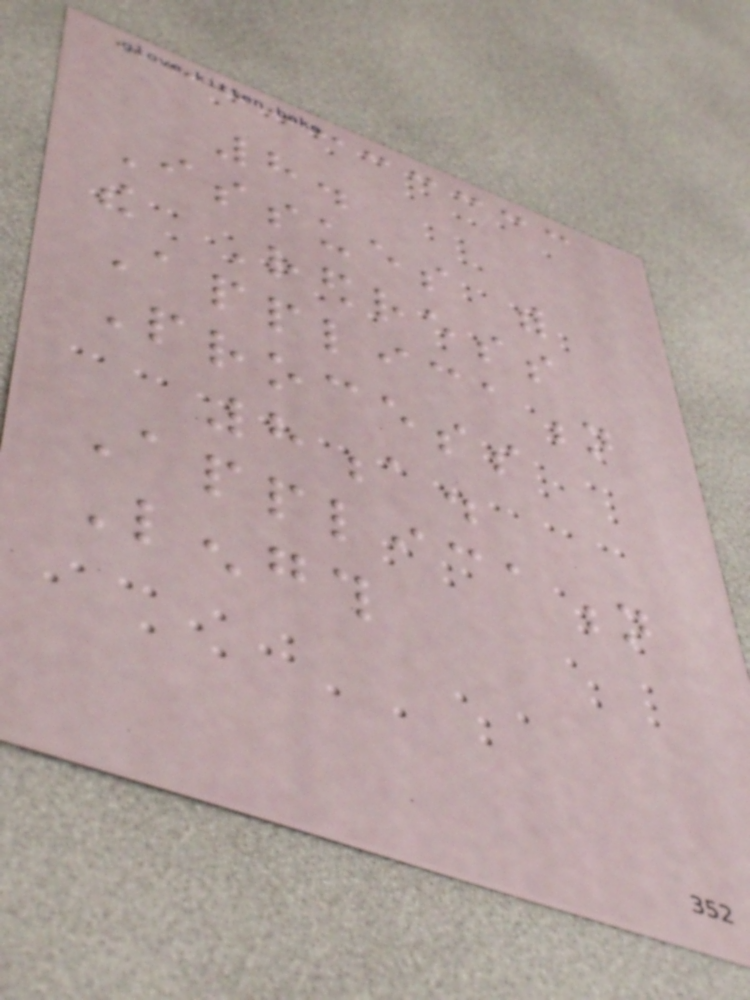8.
Issues with
the Redress
Application
Process
8a.
Application
Length
